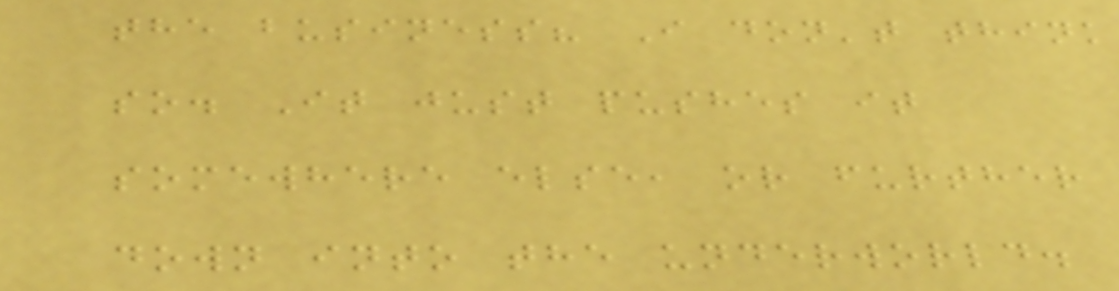the business? I don't think
so. It just pushes it
somewhere else, or further
down into the underworld.
